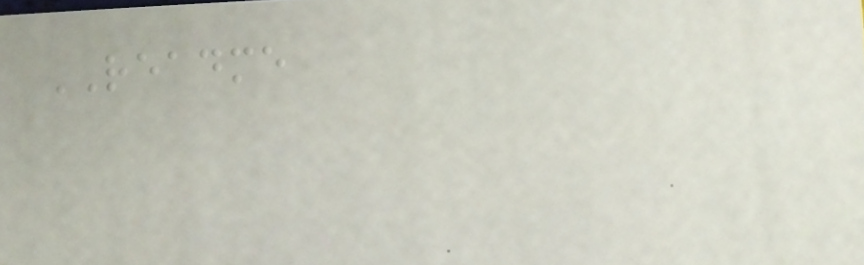README
